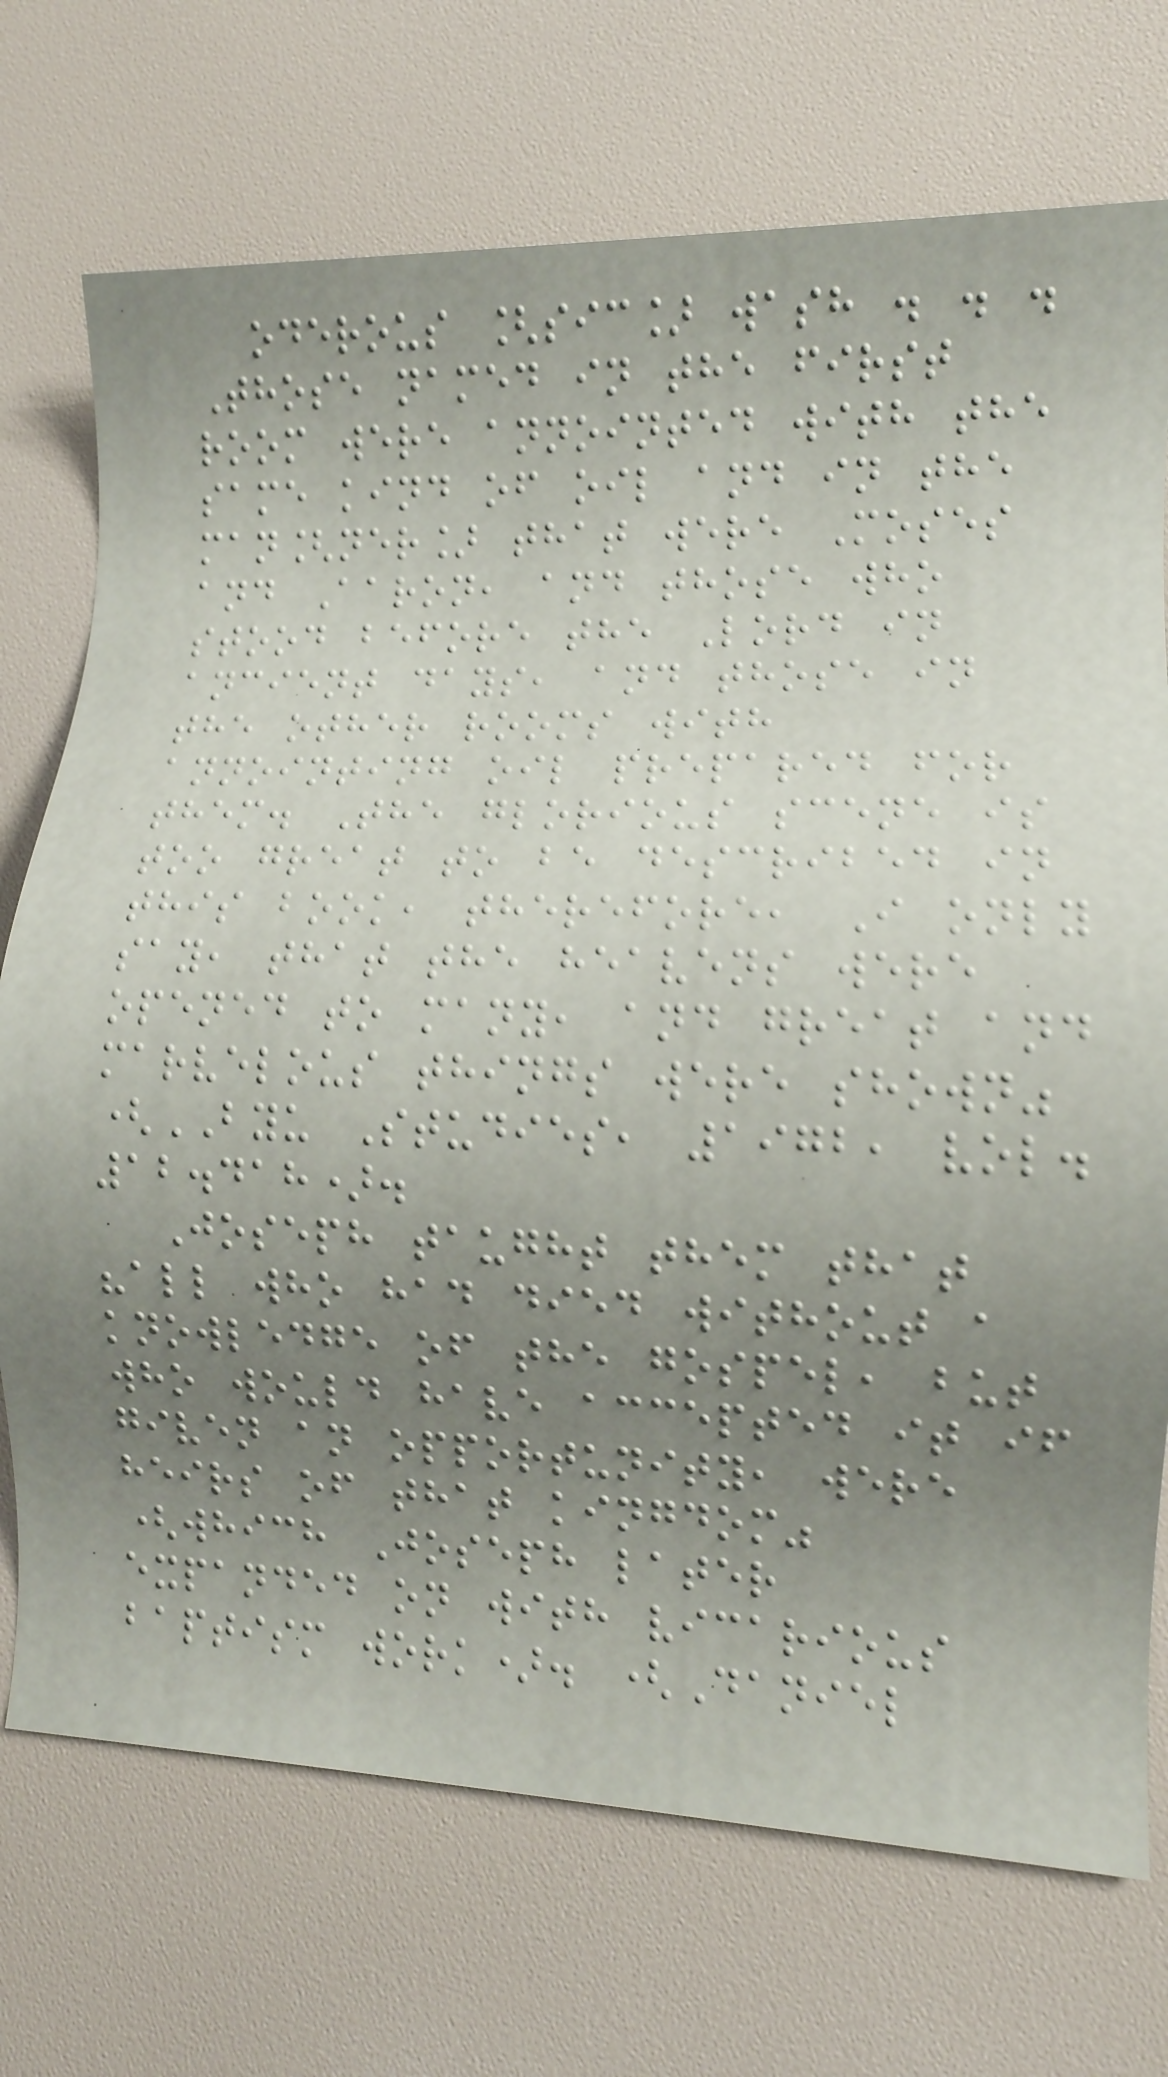oderous [sic] wash . . .
Those named in the first
room were annointed with the
same kind of oil and in the
man[ner] that were Moses
and Aaron, and those who
stood before the Lord in
ancient days, and those in
the other rooms with
annointing oil prepared for
them. The glorious scene is
too great to be described in
this book, therefore, I only
say, that the heavens were
opened to many, and great and
marvelous things were shown"
(BYU Studies, 1972, vol.
12.418).
Joseph taught them that
"all who had died without a
knowledge of the gospel, but
who would have accepted it if
given an opportunity, were
heirs of that kingdom"
(which Joseph later
expanded on with vicarious
baptism work). (Daniel
